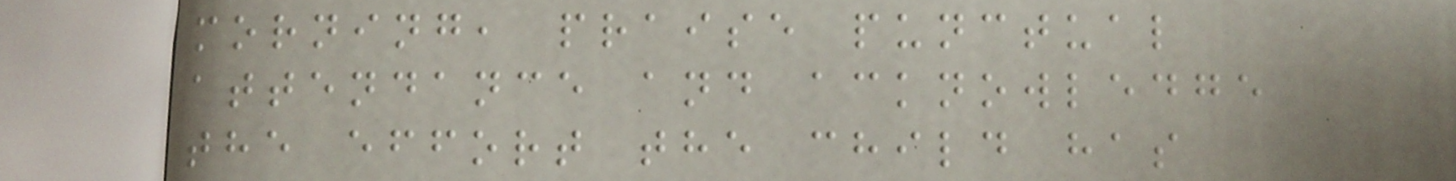morning, praise punctual
attendance and acknowledge
the effort the child has
